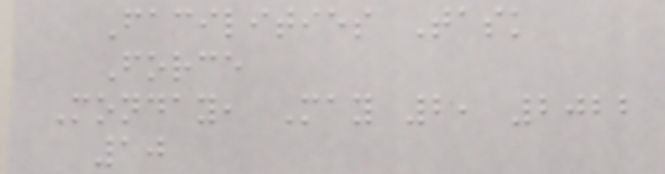Facilities Task
Force
Monday, May 2, 2022
10
